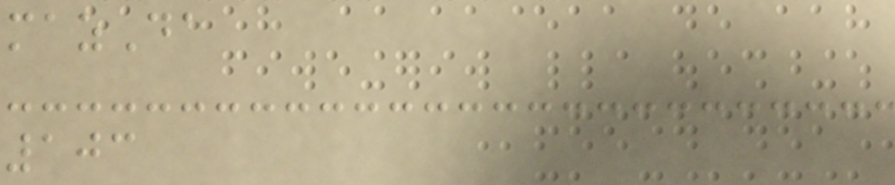mazDa
103
